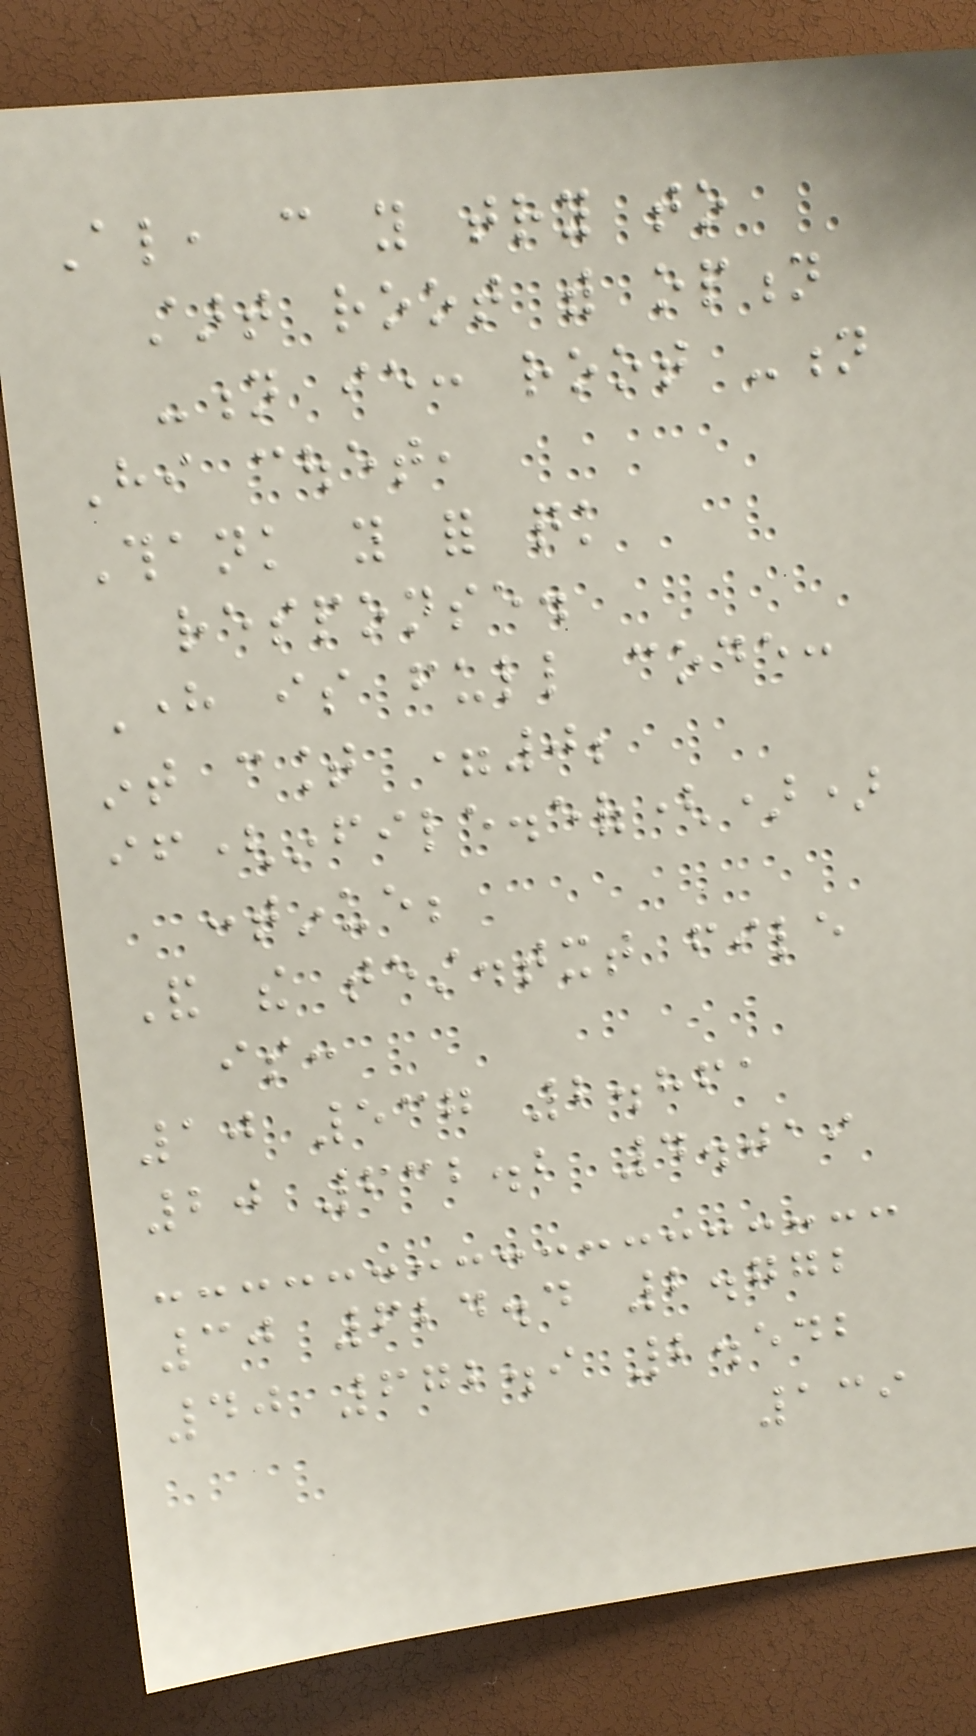Also, can you try to
start root with option
-n ie: root -n
Hi couet,
Thank you for quick
response.
Here is full code:
int count =0;
if(infile.eof())
continue;
And the test.txt file
is:
10 537 2.861
20 632.2 4.019
30 624.4 2.772
40 672.9 2.542
139
